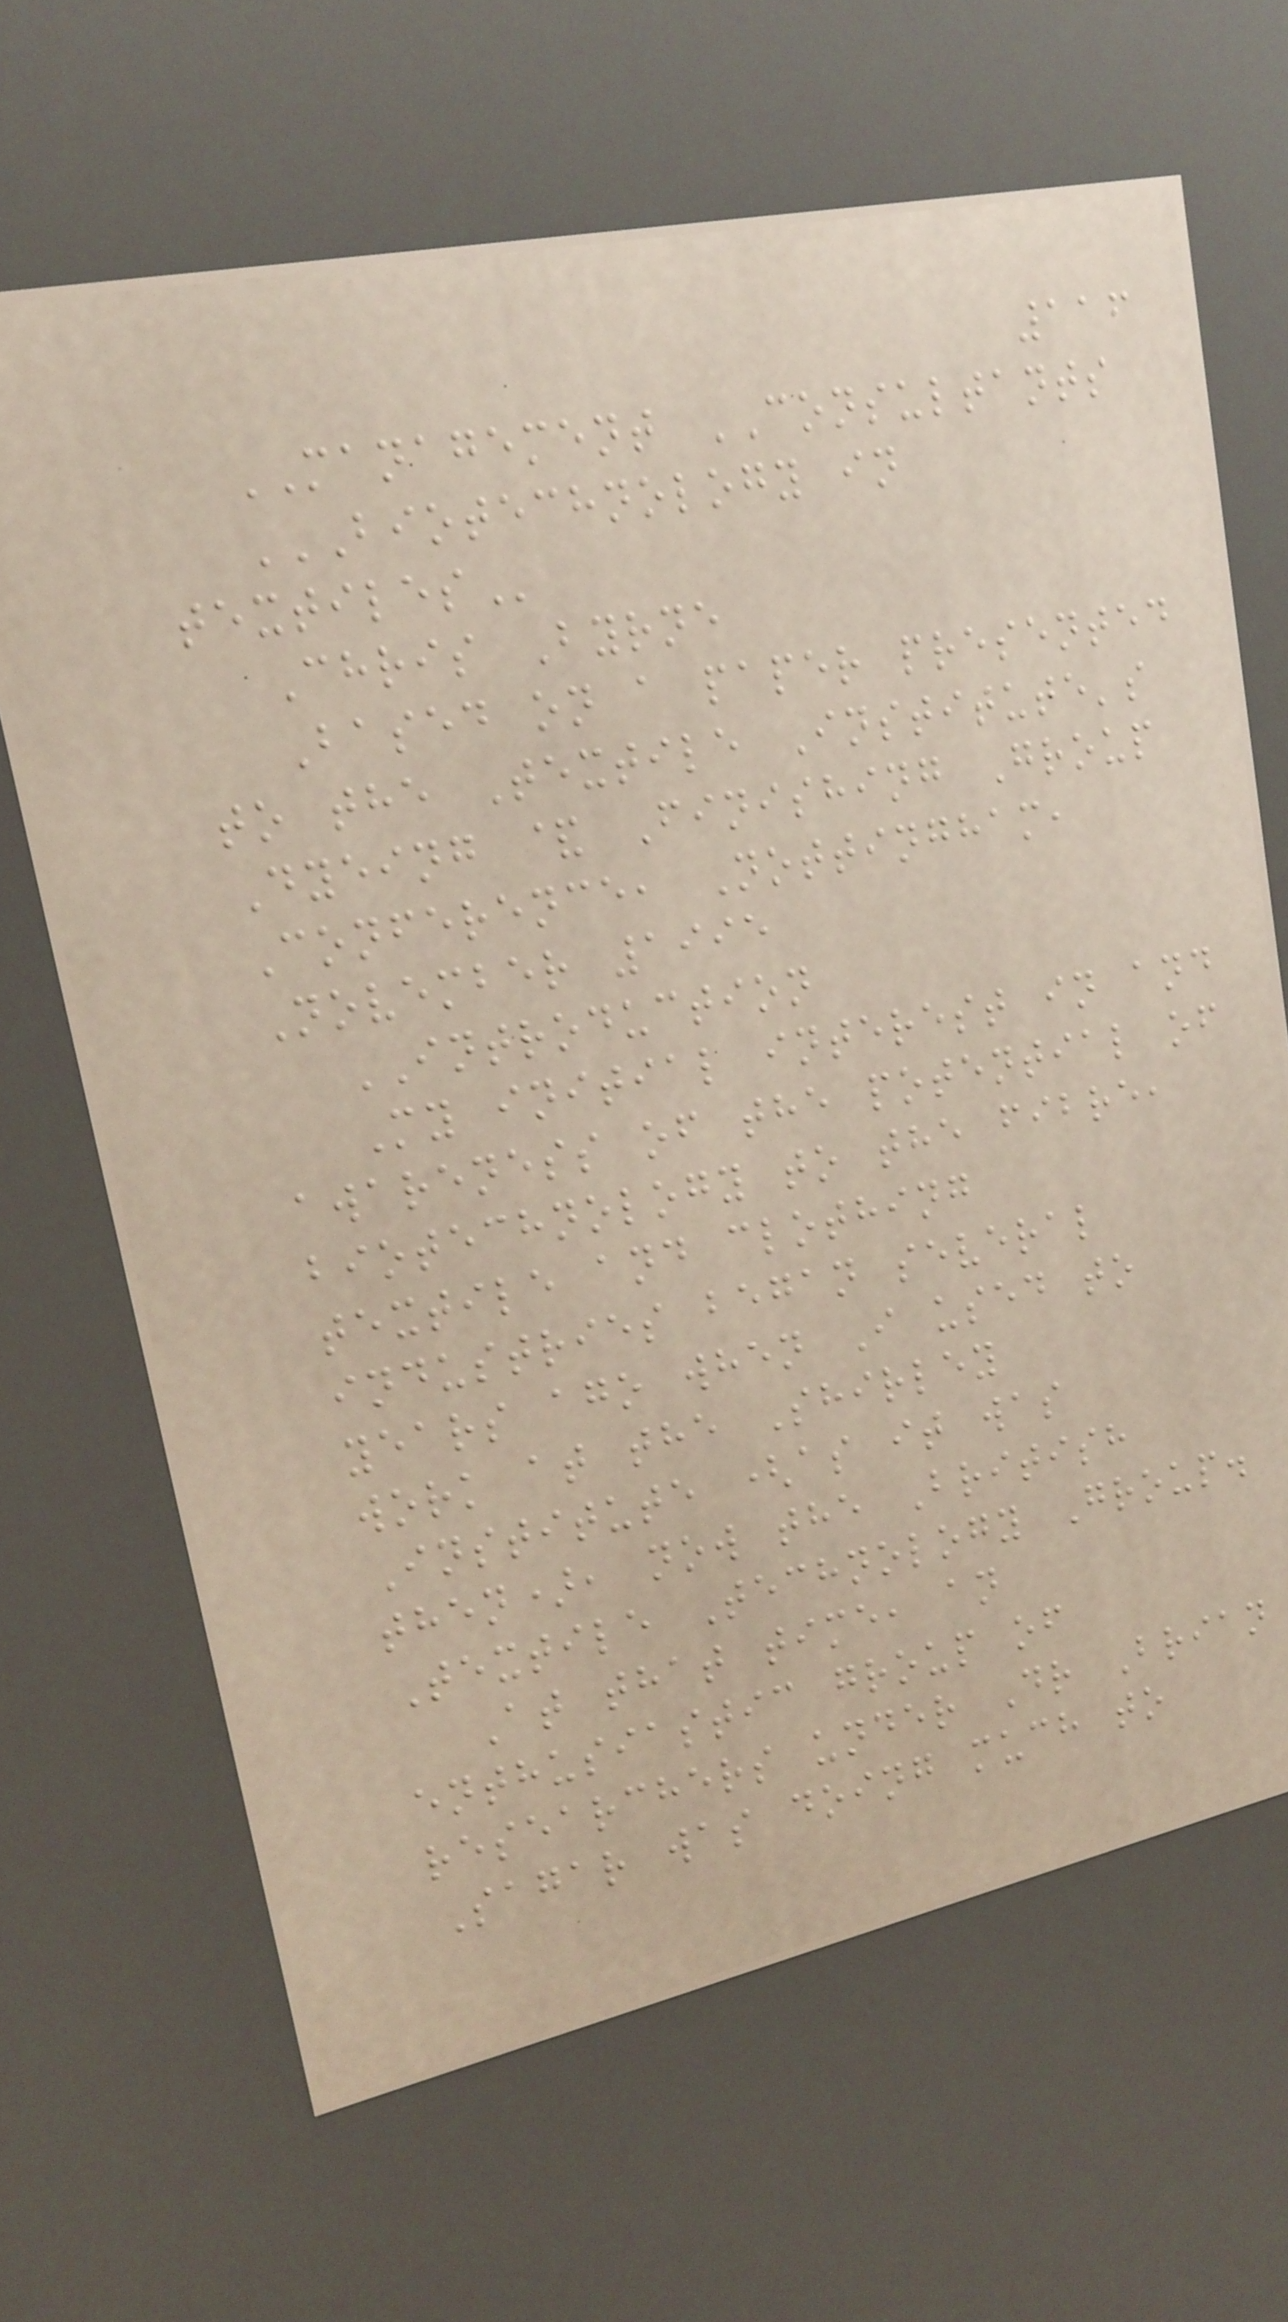116
MANAGEMENT CONSULTANTS
BIOTECHNOLOGY IN
TEXTILES
Chris Byrne
Based on a paper presented
to the Textile Institute's
Dyeing & Finishing Group
Conference, Nottingham,
November 1995
INTRODUCTION
My initial interest in and
awareness of the potential of
biotechnology to the fibre,
textile and clothing
industries began several
years ago when I used to
work at the Shirley
Institute (as it was
then), now the British
Textile Technology Group.
At that time, an
enthusiastic group of
researchers under Dr Brian
Sagar was doing much to
